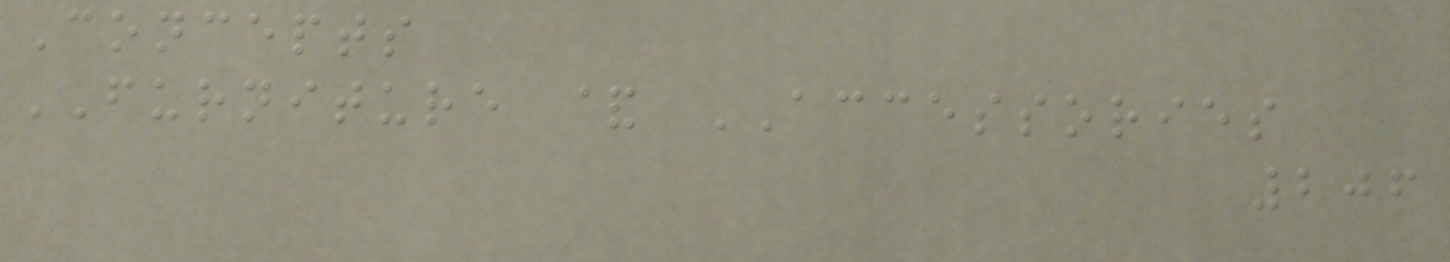Concepts
FURNITURE & ACCESSORIES
206
